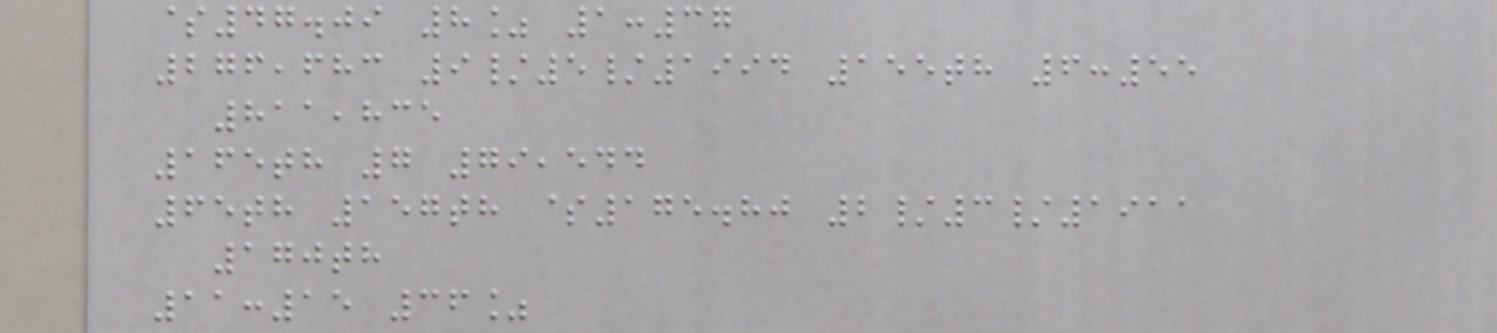$47.09 8% 1:37
276,683 9/5/1994 155th 6:55
811,835
165th 7 79,544
65th 157th $175.80 2/3/1911
170th
11:15 36%
